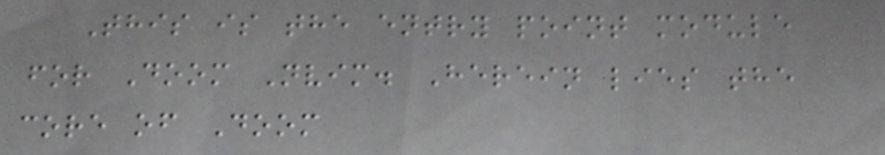This is the entry point module
for Doom Nvim. Herein lies the
core of Doom
